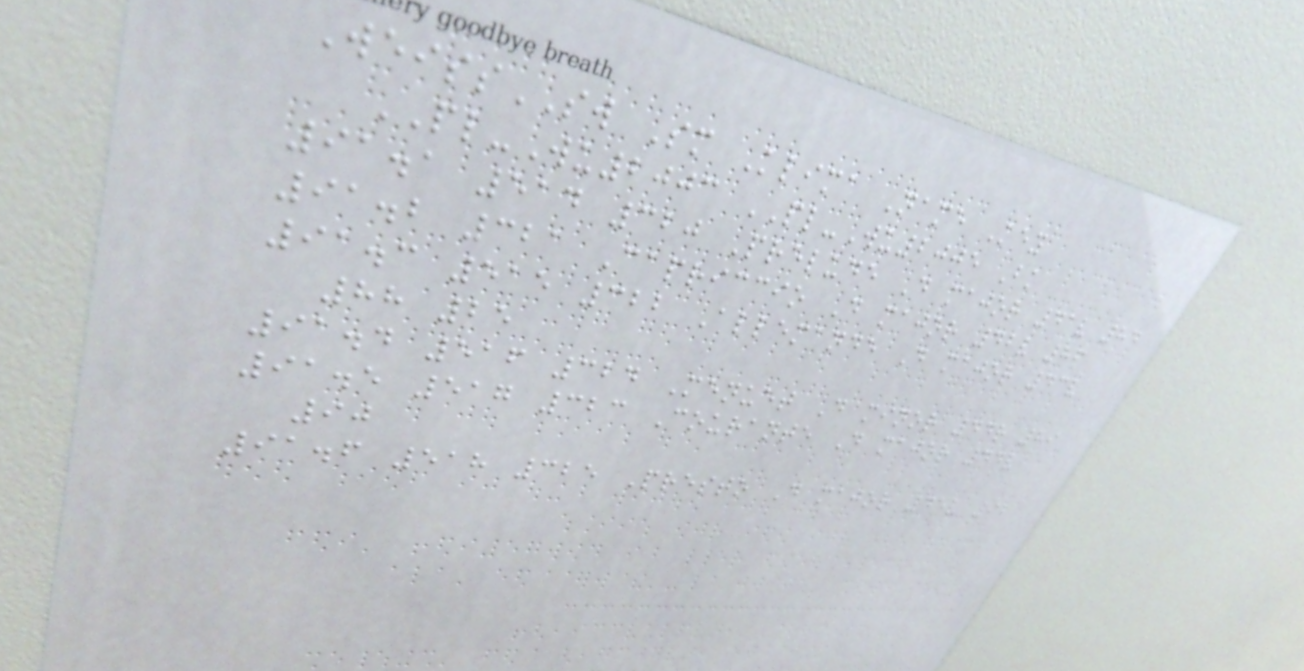WeissSW Sm Klima Name Key
PL-Wu2003 PL-Wu2005 Bk
91.1 514 320 Prelude D major 41v 84
91.2 321 Capriccio D major 42v 86
91.3 515 322 Allemande D major 43v
88 25
91.4 516 324 Menuet D minor 44r 89
91.5 517 323 Courante D major 44v
90
91.6 518 325 Presto D major 45v 92
